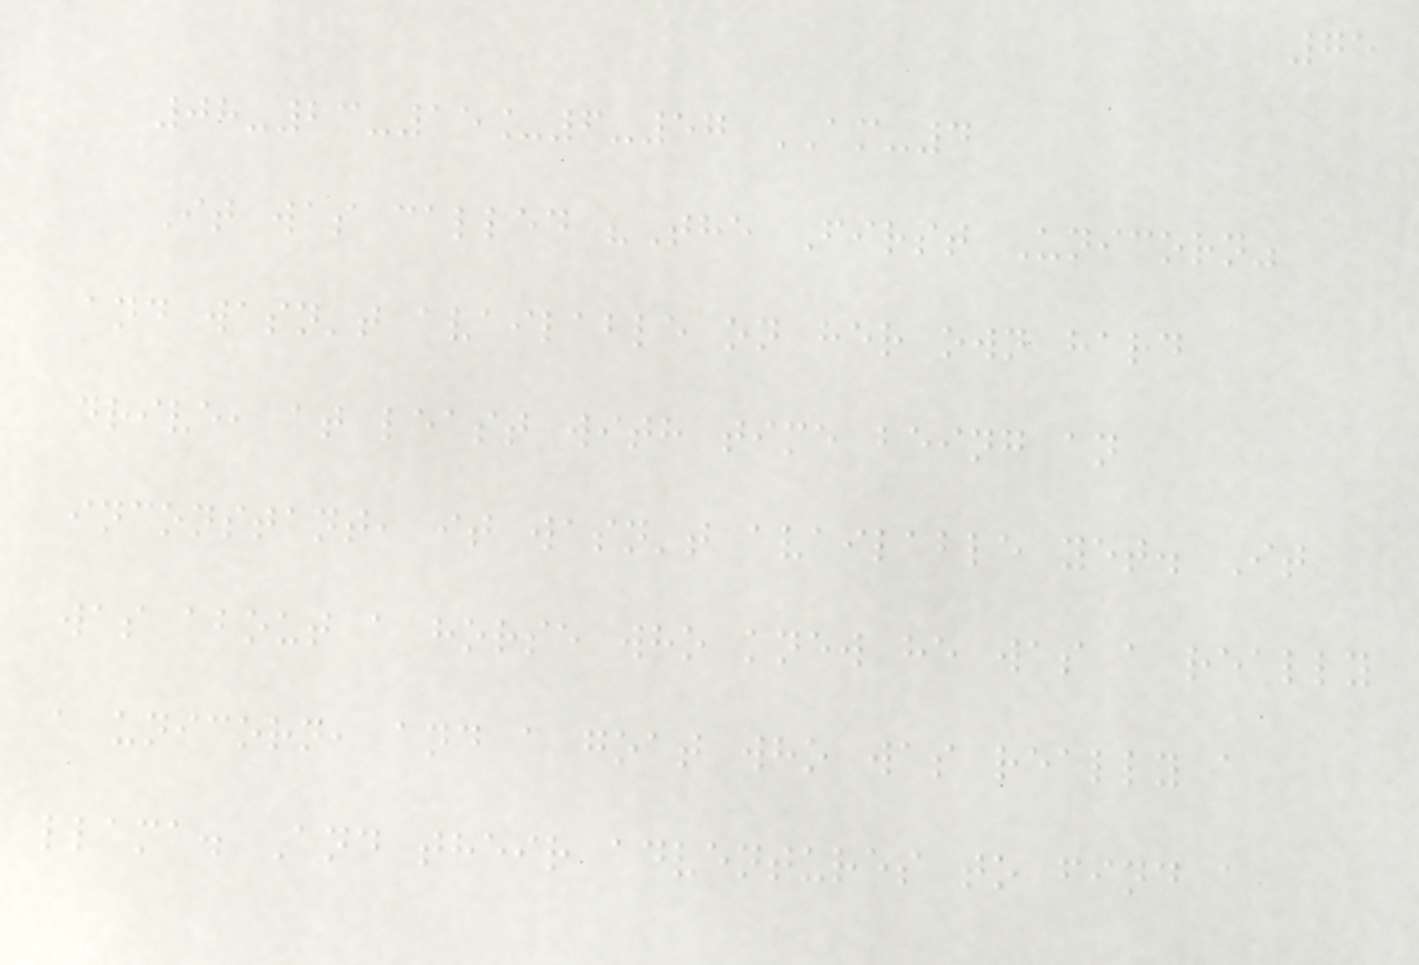75
08-23-15_6-57 AM-4
It was called "The First Unicorn"
and wasn't available on her own hard
drive, at least with time being an
inconstant, it wasn't available yet. It
was about a horse who knew he was a really
a unicorn, and a goat who was really a
llama. And their adventures to find a
